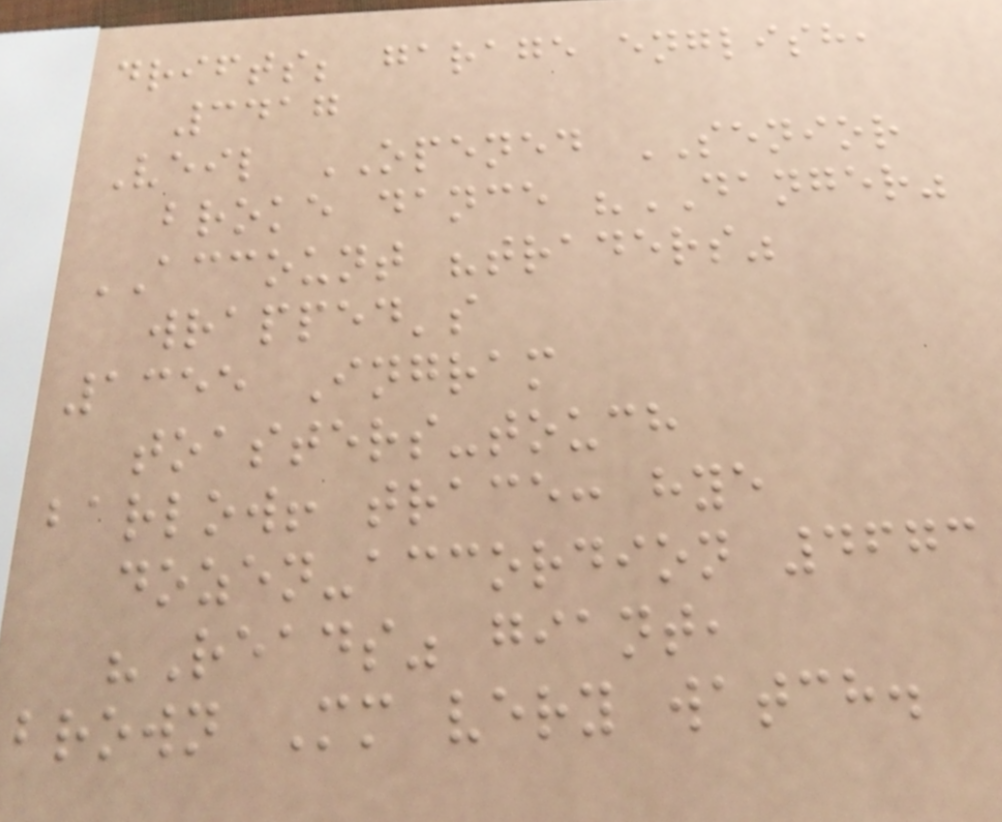drifts; garage english,
3417
Veil OPENED SENIOR
broke dance "DANGER"
ACCOUNT "traders"
wrapped's
1355 Ingram
toasters-touch
barlow! trace: hye
dozen-accordion 4673
"Reads" giant,
brown Mm very watch.
